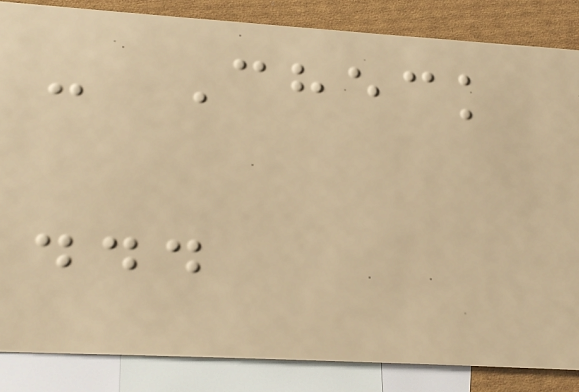- Check
...
